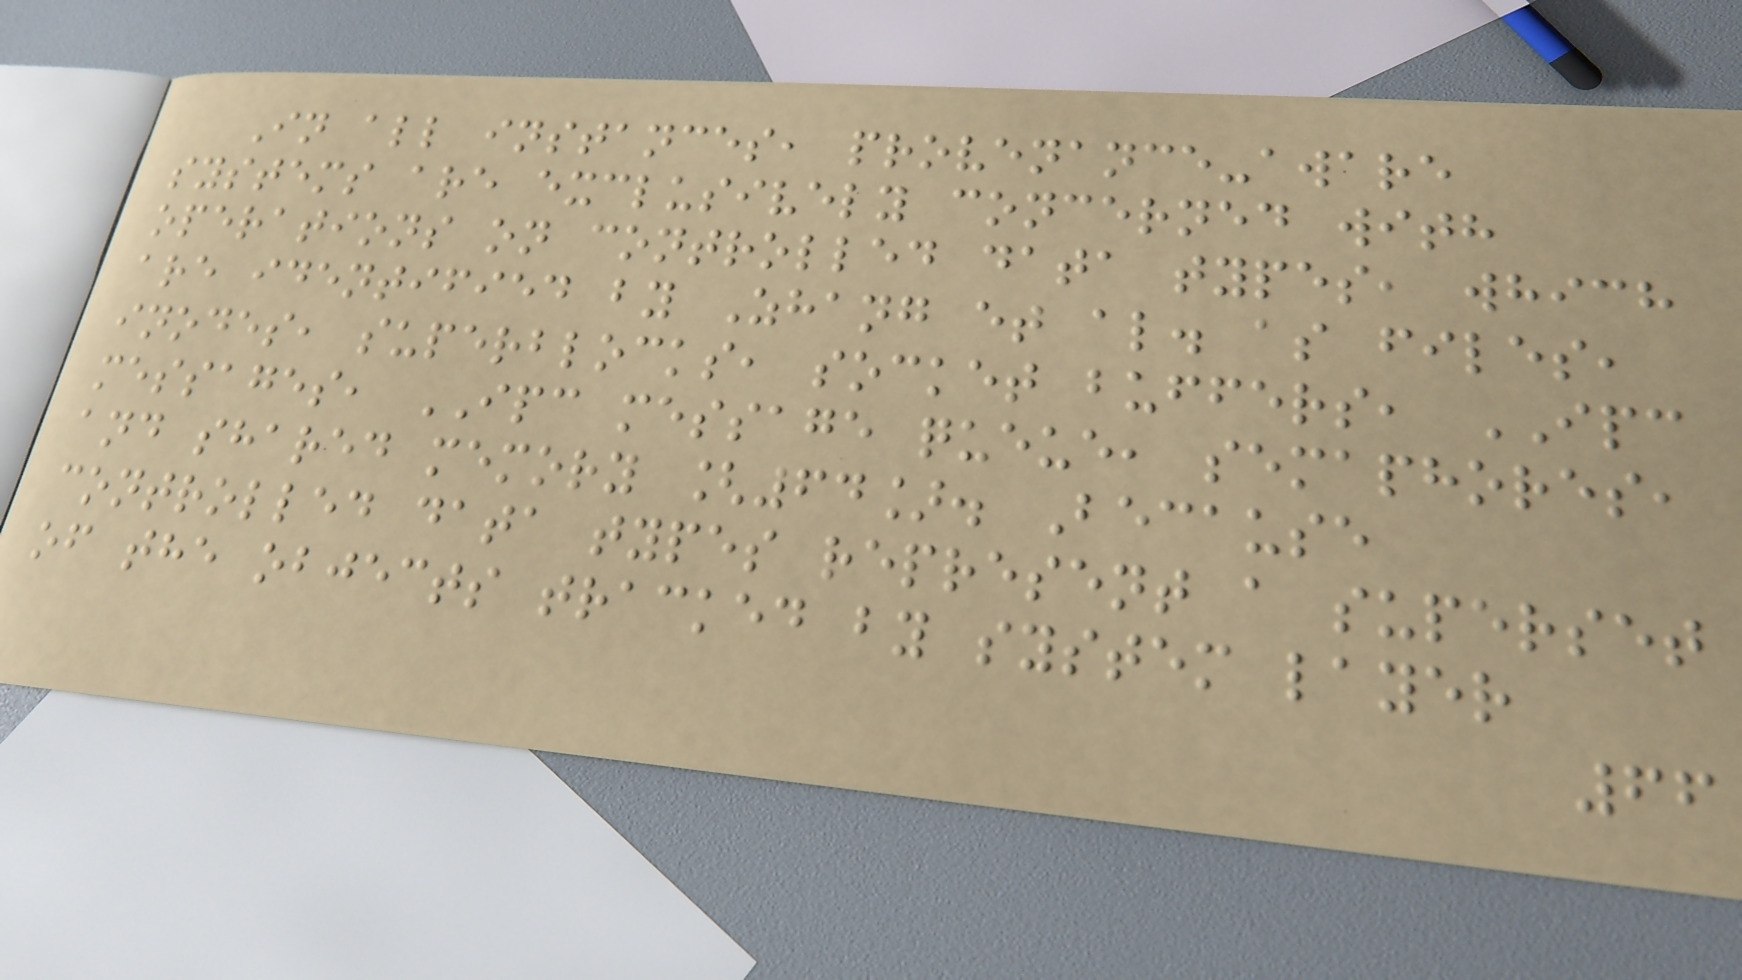In all instances, provenance-aware
systems are exclusively concerned with
operations on controlled data types, which
are identified by Zhang et al. as files,
inodes, superblocks, socket buffers, IPC
messages, IPC message queue, semaphores,
and shared memory [64]. Because
controlled data types represent a superset
of the objects tracked by system layer
66
